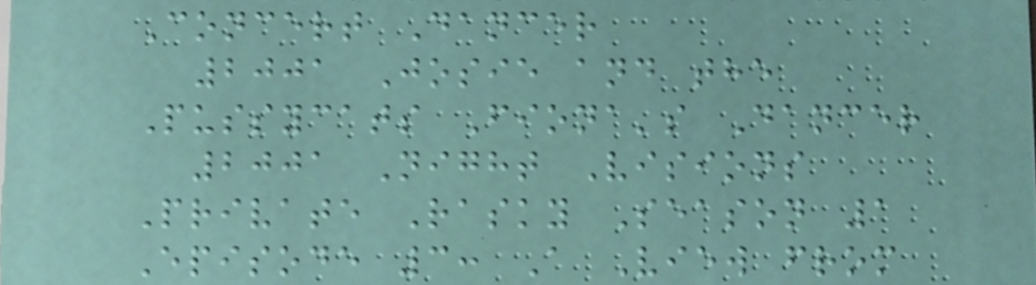Concert Dancer
2001 Josie and the
Pussycats Fiona's Dancer
2001 Night Visions
Private Rasky Season 1
Episode 3: A View from
